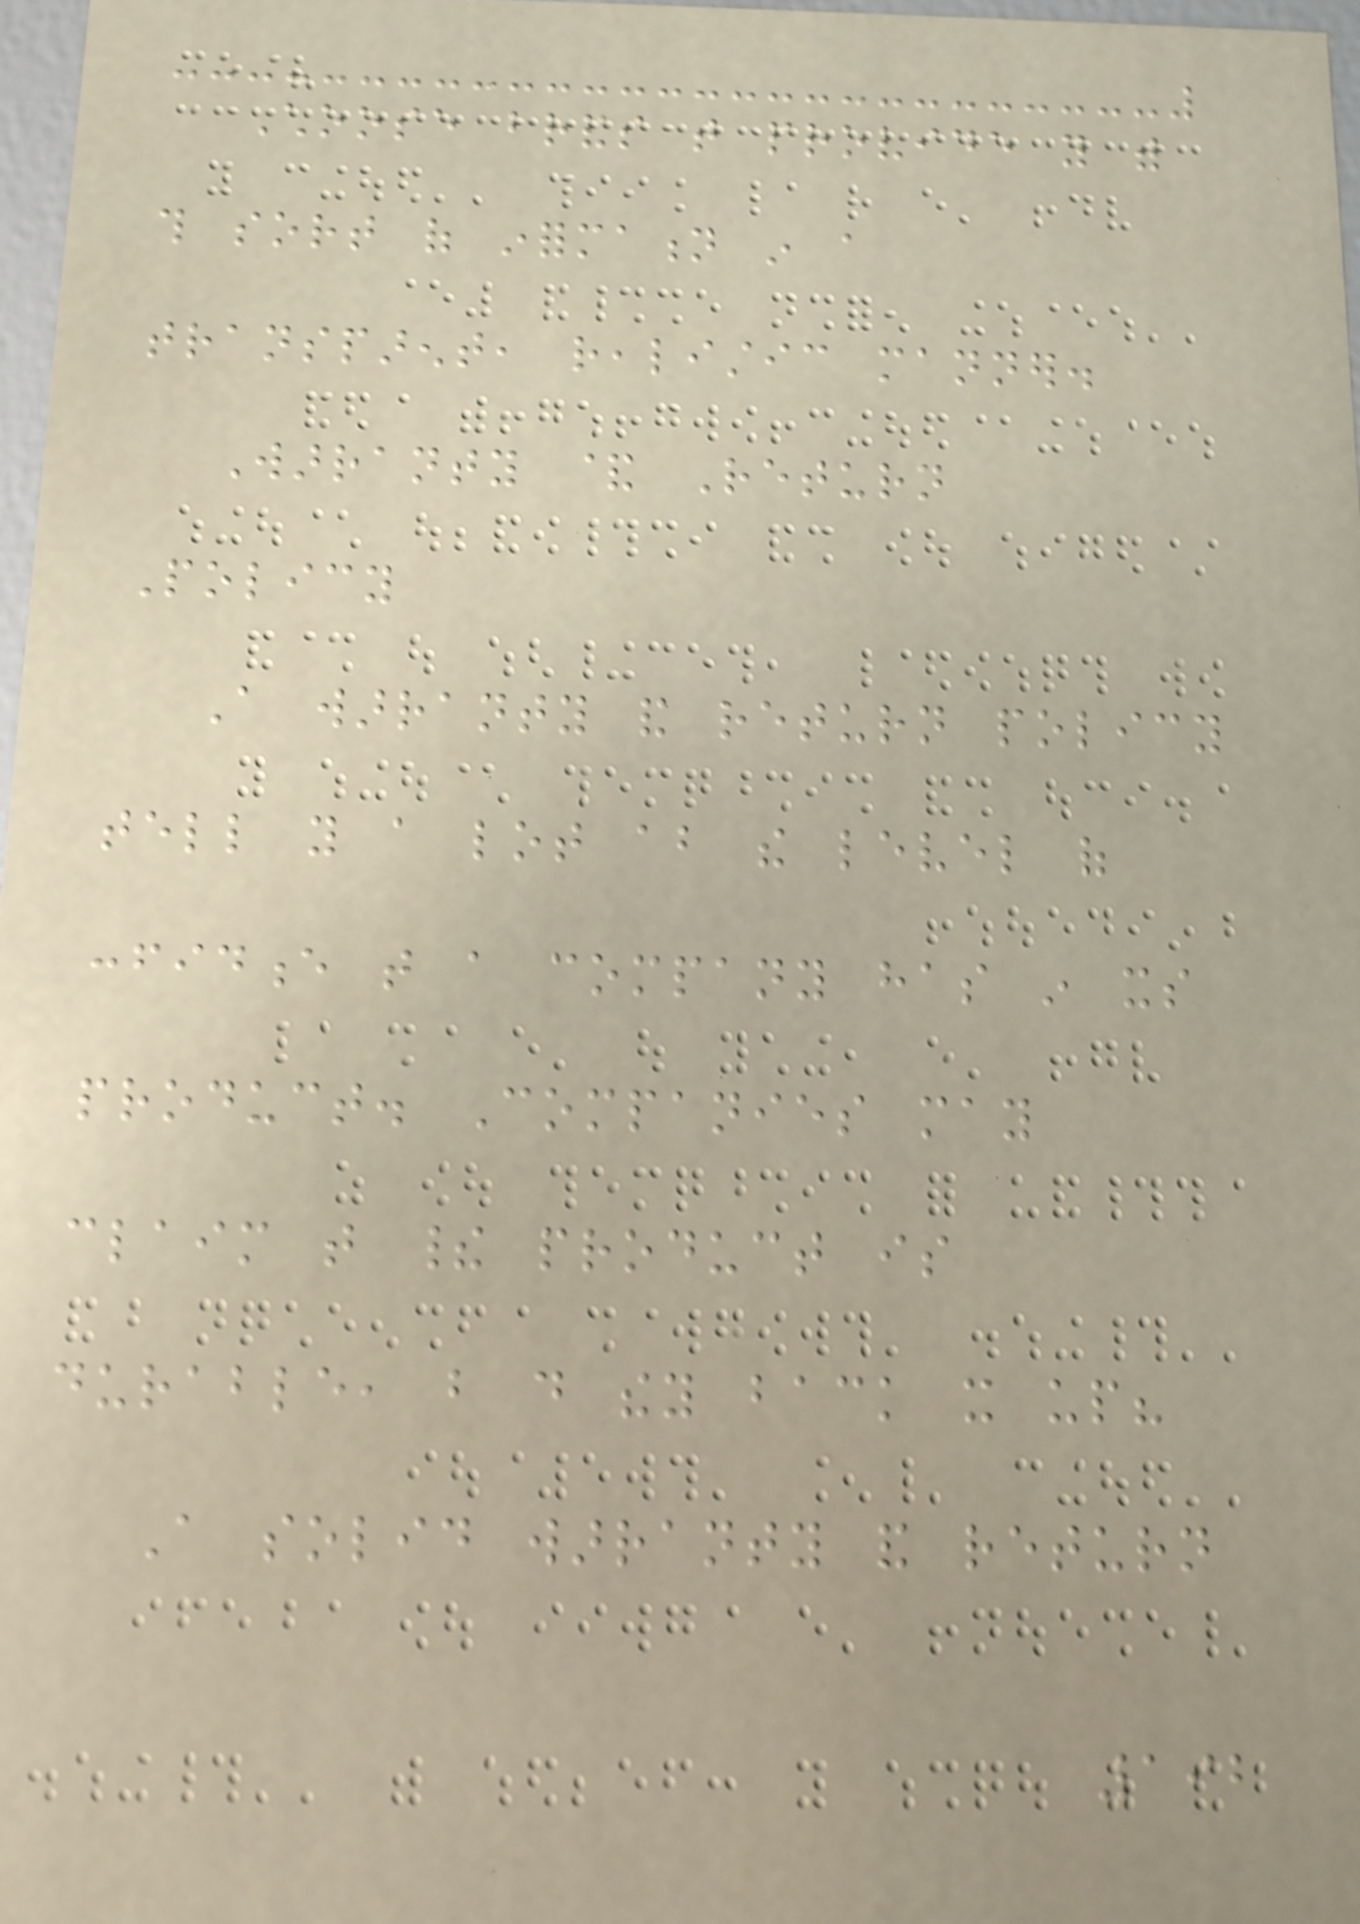Choose brands that provide you with
this sort of information in a
transparent, realistic manner.
Warranty & Return
Policy
A warranty and return policy
tell you a lot about the level of
confidence that a company has in its
product. Companies may
claim that their product is
durable, but do they back it up?
A solid warranty and return
192
